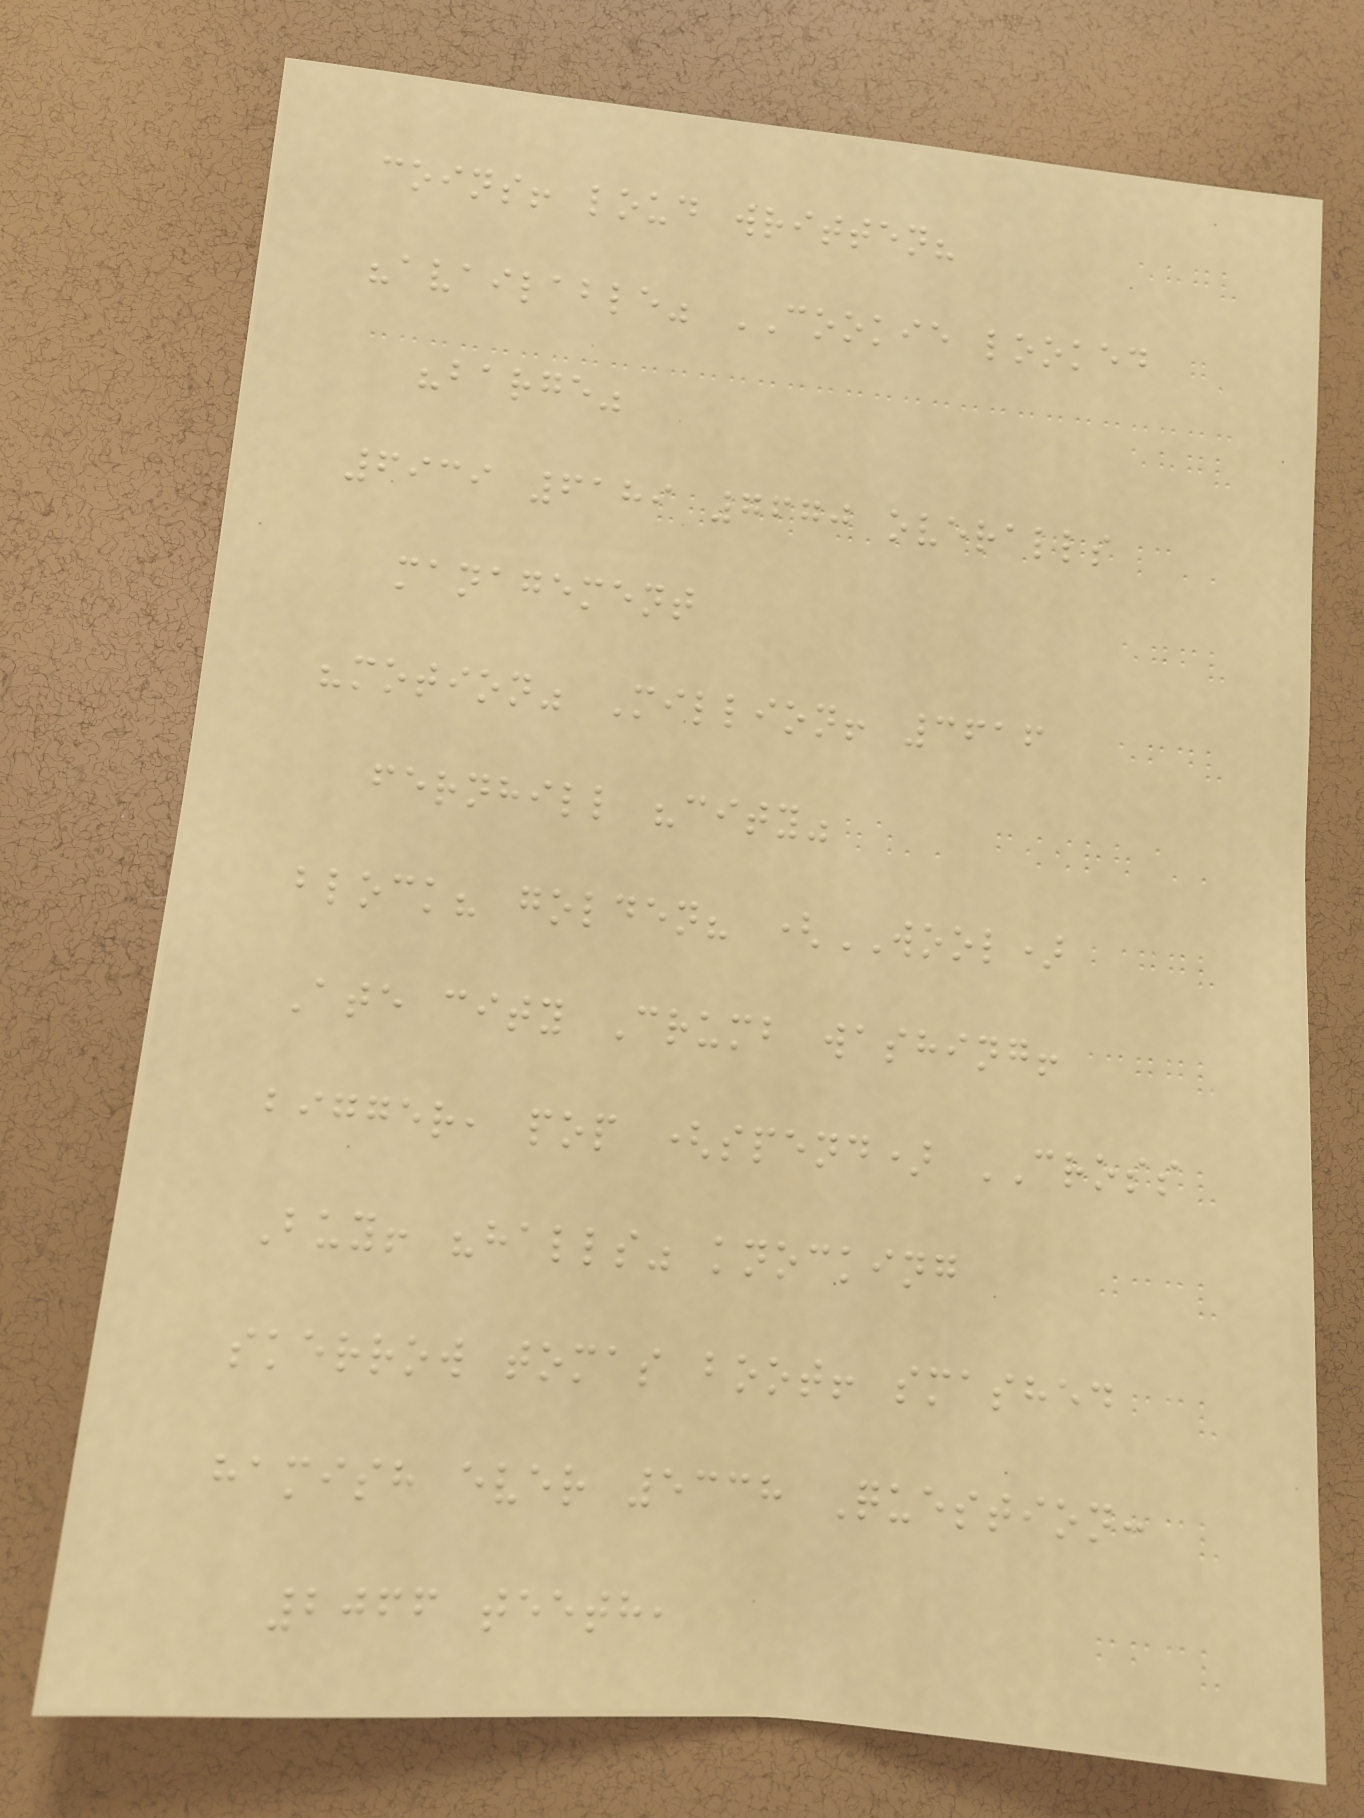coins! loud written?
"available" COOKIE looked
"barge"
6939 6189 7670 overalls
management
"motion" Million! 3616
fernhill "city"
block? golden? (WOOL)
Ate city Crumb washing!
bigger, pop (spend) CROSS
Buy! "halls" knocking
skerrow tomas boot! smashed
hamish ever 5338 Question:
2066 teeth,
